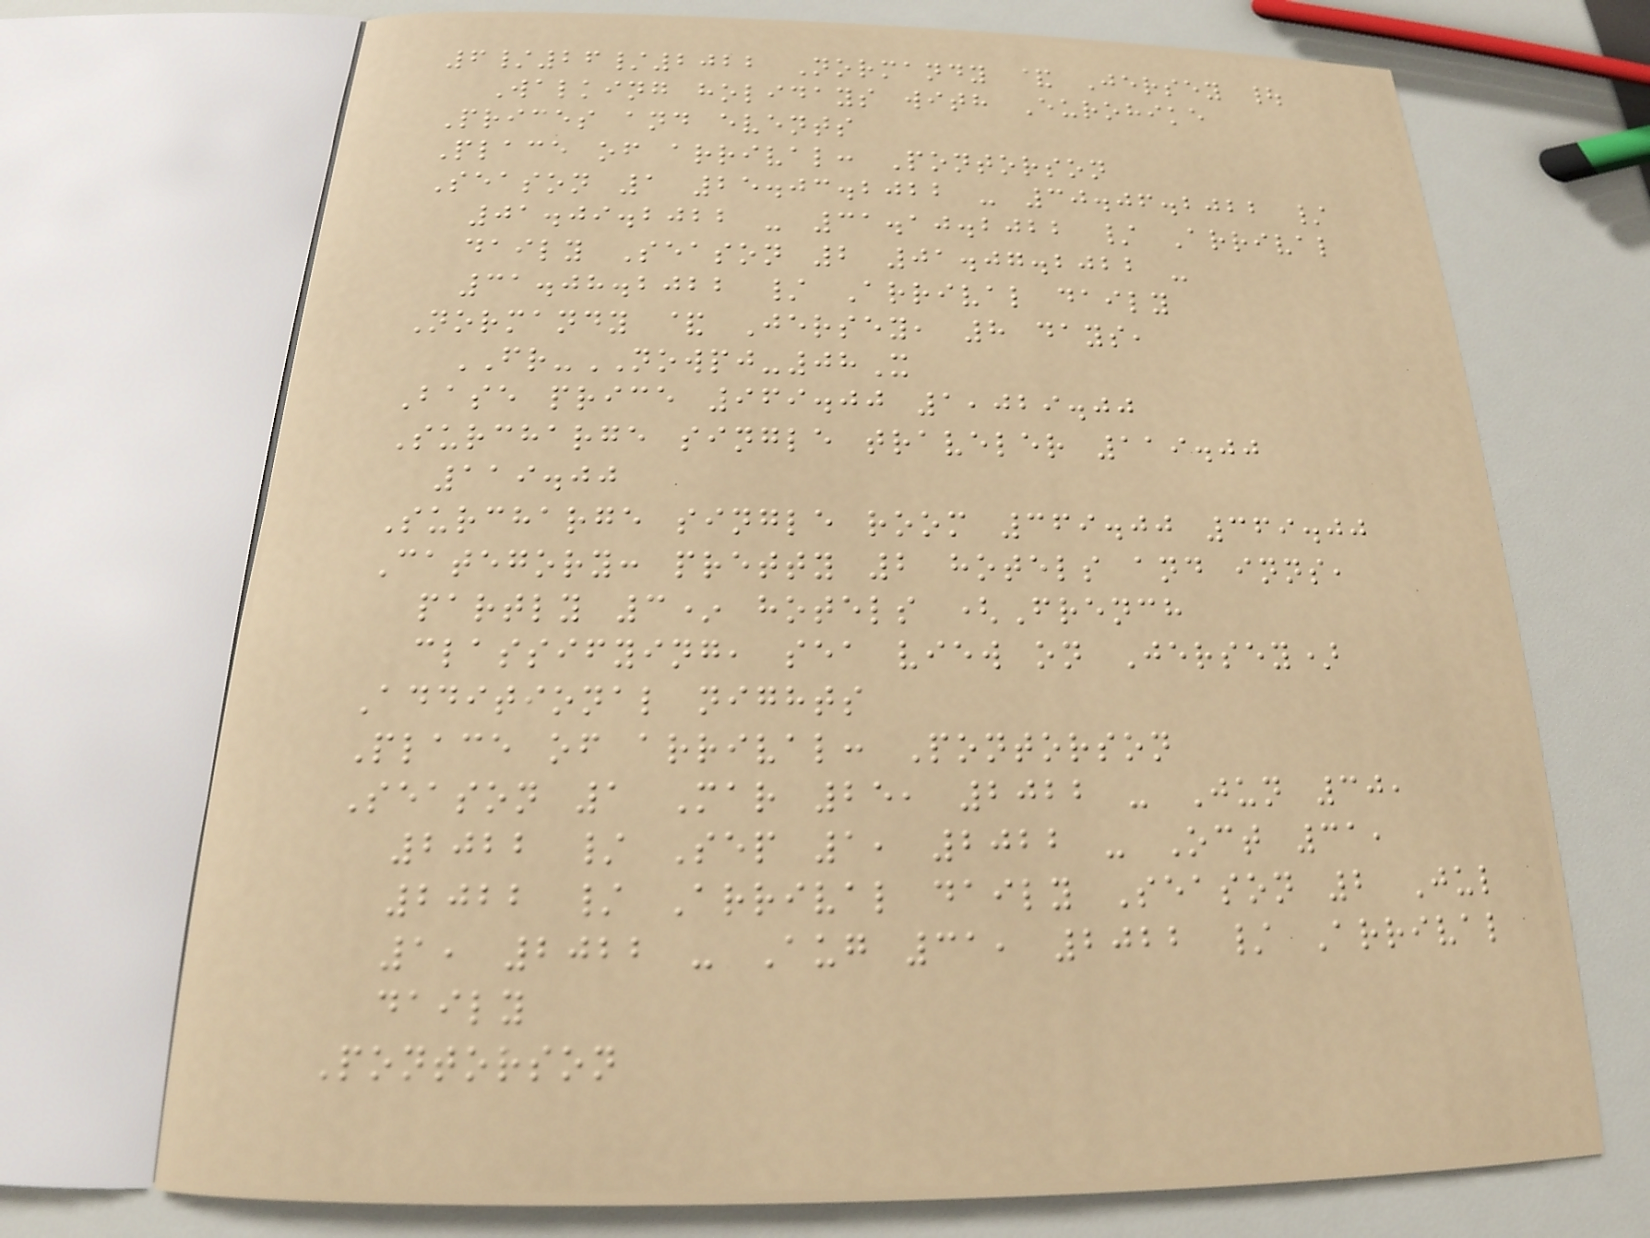6/26/2022 Normandy & Jersey |
Walking holidays with Eurohike
Prices and events
Place of arrival: Pontorson
Season 1 25.03.2022 - 30.06.2022 /
01.09.2022 - 31.10.2022 / Arrival
daily Season 2 01.07.2022 -
31.08.2022 / Arrival daily
Normandy & Jersey, 8 days,
FR-NOWPJ-08X
Base price 969.00 1,029.00
Surcharge single traveler 119.00
119.00
Surcharge single room 369.00 369.00
Category: pretty 2 hotels and inns,
partly 3* hotels (French
classifying, sea view on Jersey)
Additional nights
Place of arrival: Pontorson
Season 1 Mar 25, 2022 - Jun 30,
2022 / Sep 1, 2022 - Oct 31,
2022 / Arrival daily Season 2 Jul
1, 2022 - Aug 31, 2022 / Arrival
daily
Pontorson
